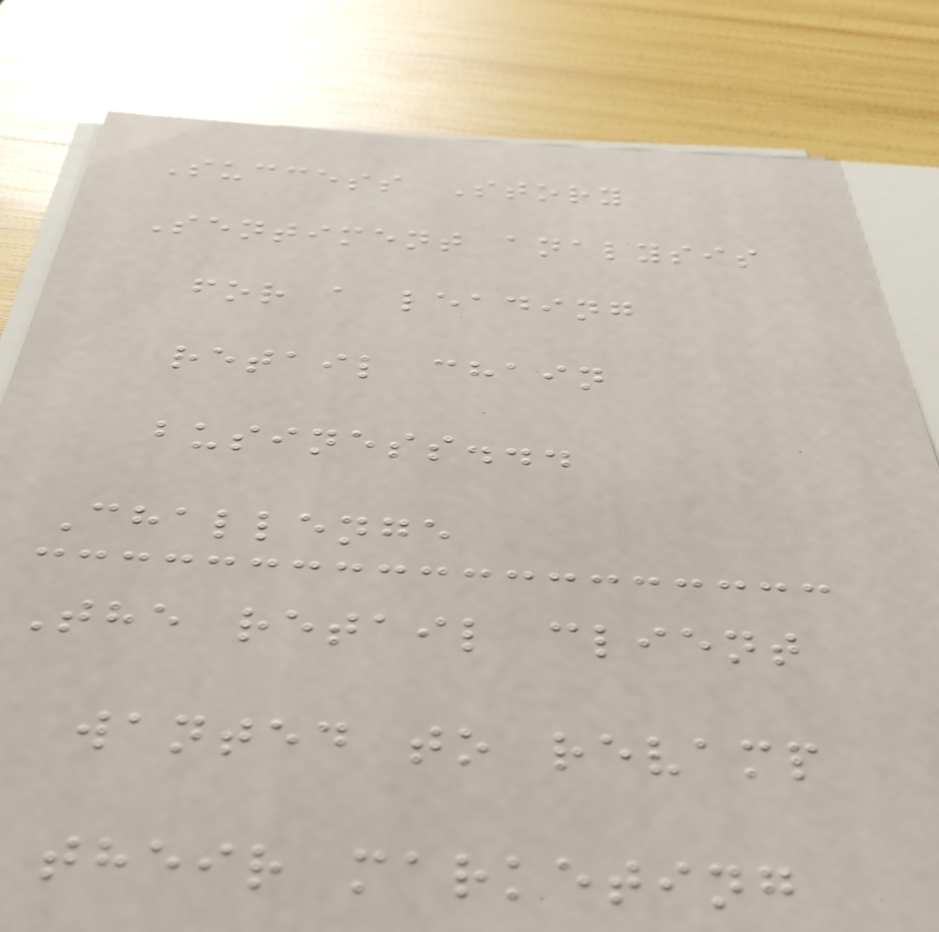Success Story
Sentiment analysis
for a leading
retail chain
business...
Challenge
The retail client
wanted to revamp
their marketing
